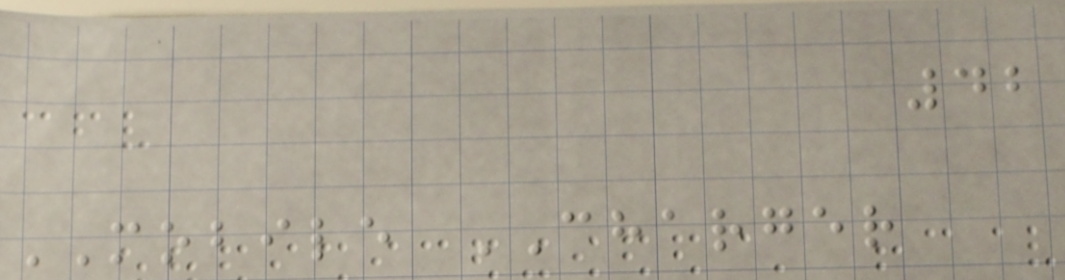42
MOBILE CHARGER
